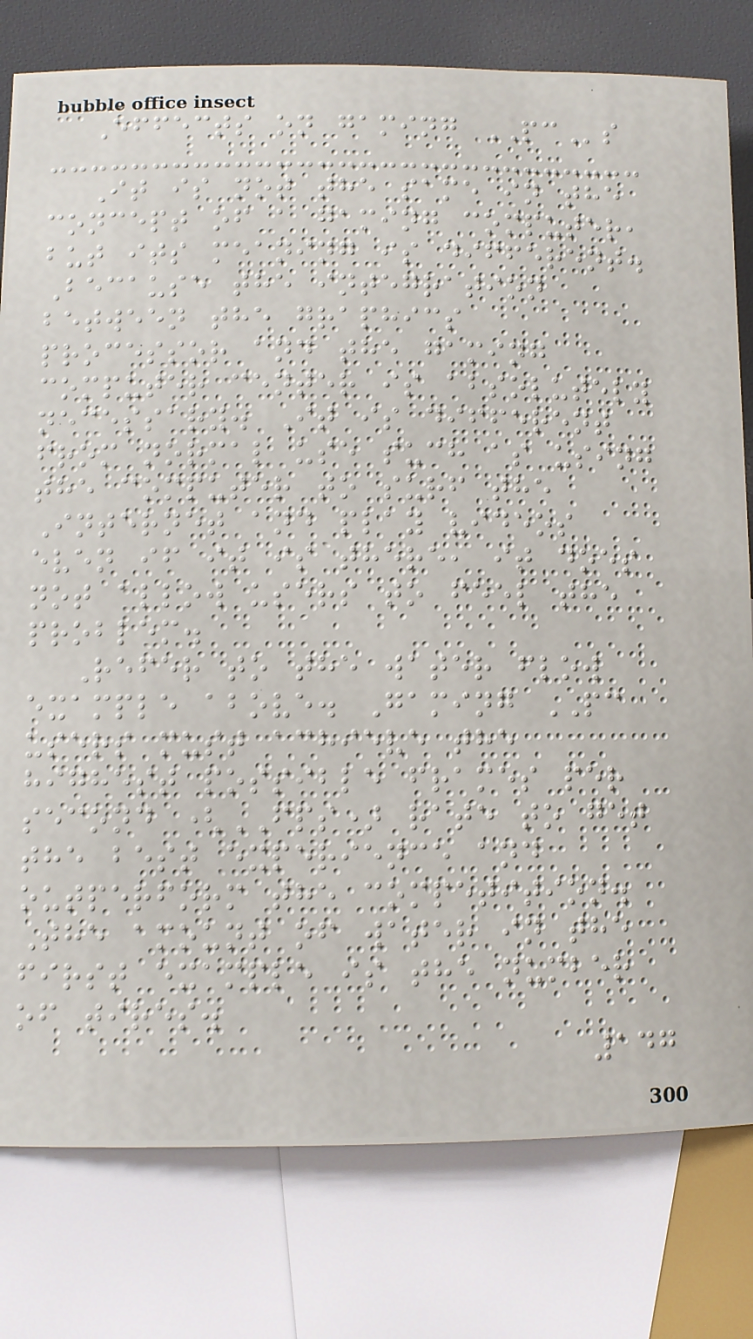Effects on gaming PCs
It is not the same in the
concept of a gaming computer,
but its meaning is different.
Because the integration
between the graphics
processor and the gaming
computer center is absolutely
necessary. It is different
from normal use such as using
the computer to surf the
Internet and play videos
even if it is there, it does
not allow users to feel the
problem.
Refer to the water flow
example above. Gaming PC
users must achieve the
highest possible frames per
second (FPS) rate to get
the best experience and
outperform the competition.
The amount of water in the
first example is the number
of tires.
147
